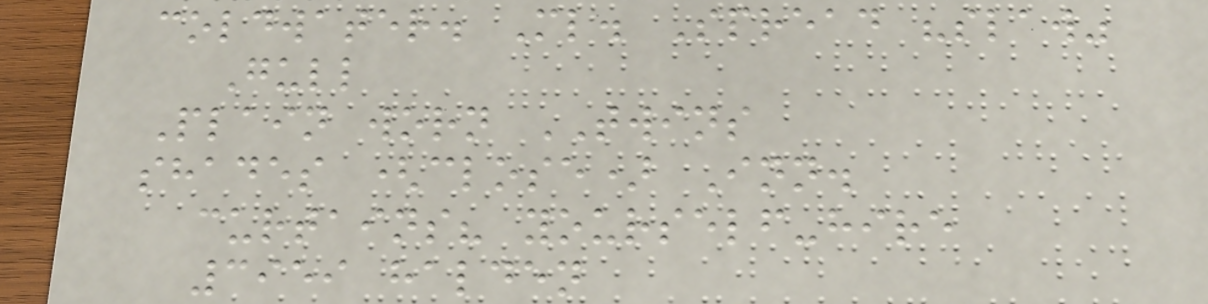coldwater. Ml. Spread "slaw"
Gull
Plain worn TWINS
shades (close) Inn.
curtains? yourself-hire
3959 halden
